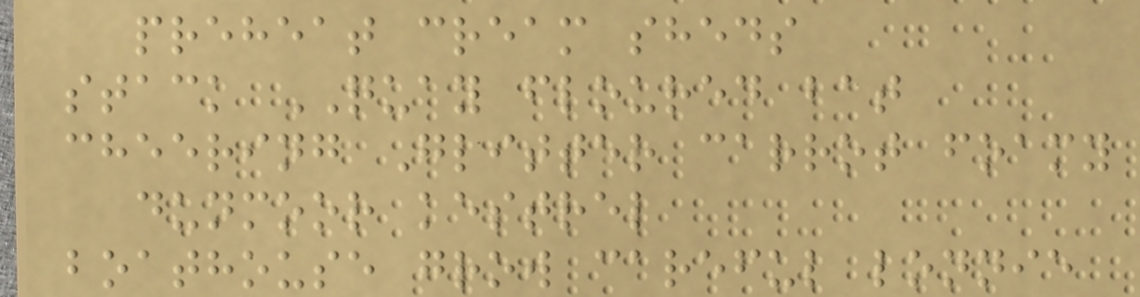preheat cream sheds
stack QUAY floured bat
cheering Glitter carrot foamy
dunmoor kestrel
boathouse grow careful lonnie
